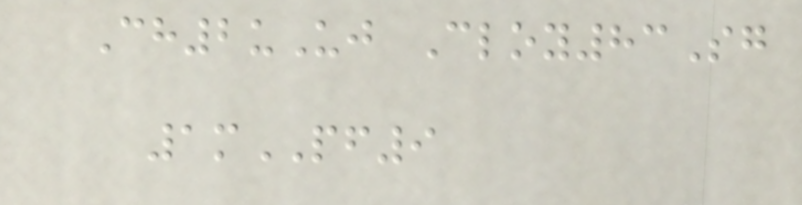Ch2uUj Cloy83Sg
1mPF9
